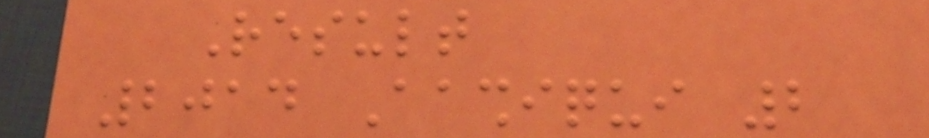Result
2014 Aashiqui 2
